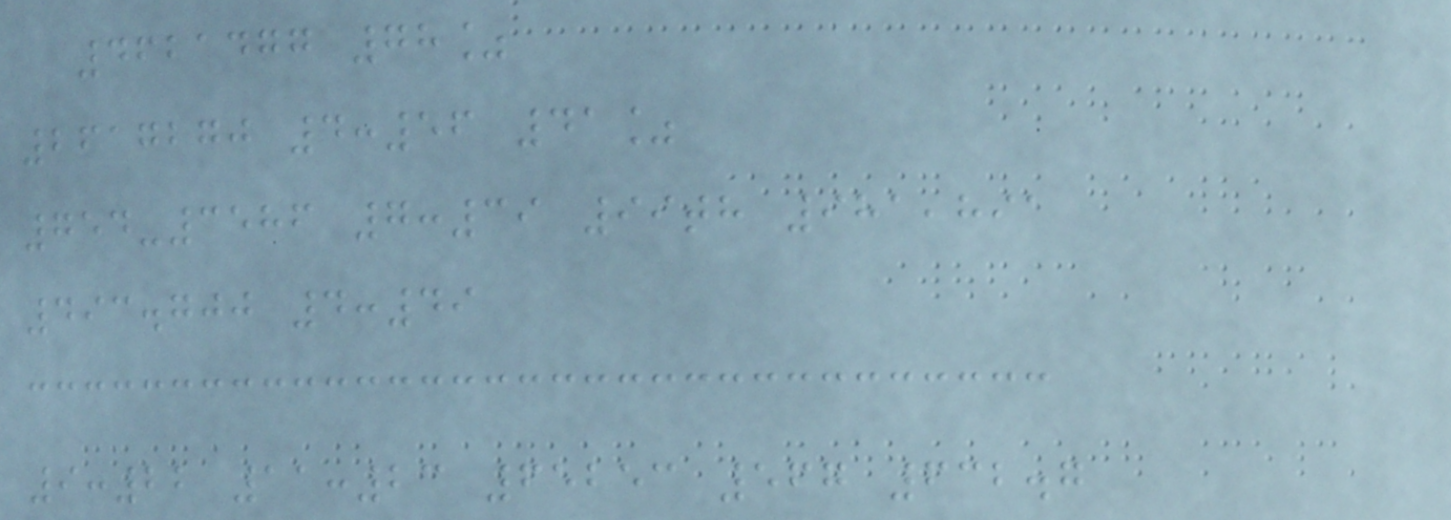4621477 78%
2617270 4:56 41%
754-3586 7:39 99th 981,891
493.700 4:49
9:22 11:23 65253 567 632.7
